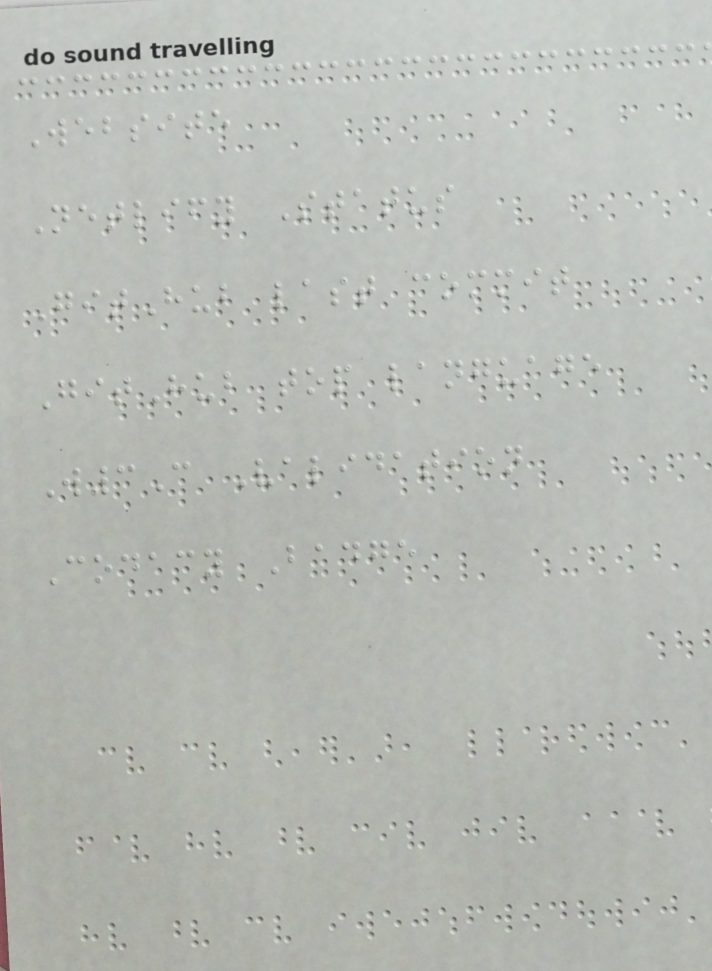Website
Netlify Status
GitHub last commit
GitHub top language
W3C Validation
Codacy Badge
